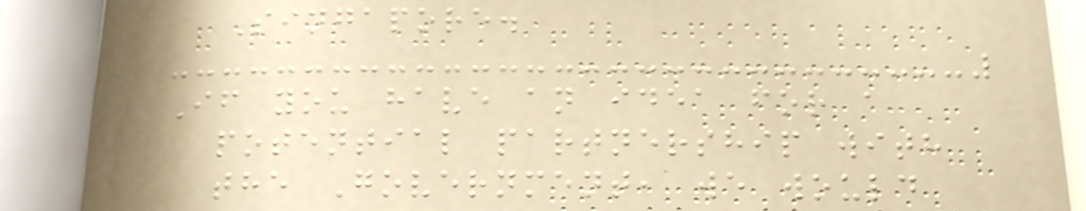Singapore.
If you have an idea for a
potential partnership with
the Government, we would
